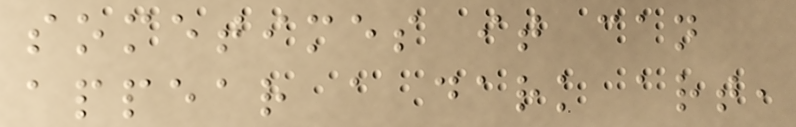sometimes it can
appear a dark art,
